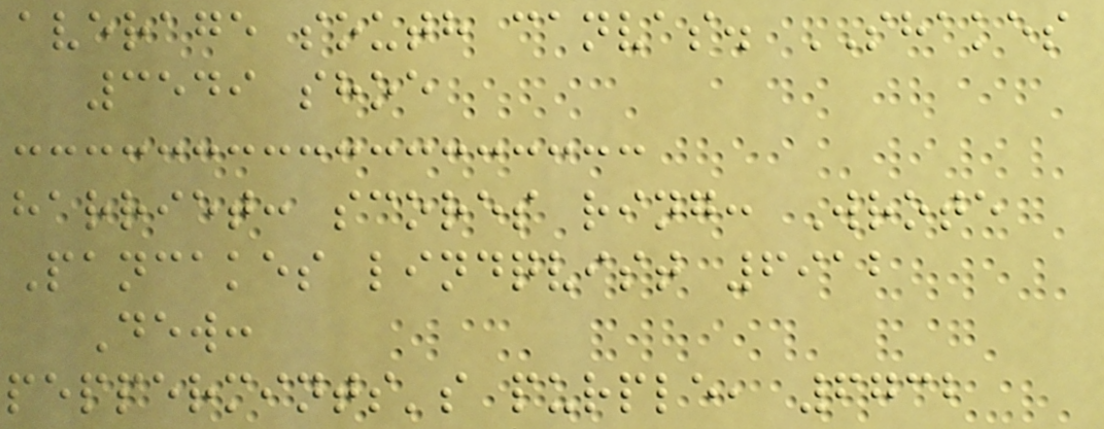average south canvas. SHAKES
3549 shoe
harriet: scores ring: Wrote
Pancakes lindqvist 6912
Dew:
peppermints's purple, 6732
